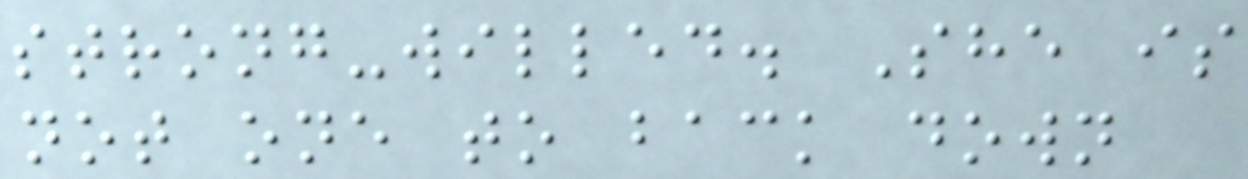strong-willed. She is
not one to back down
